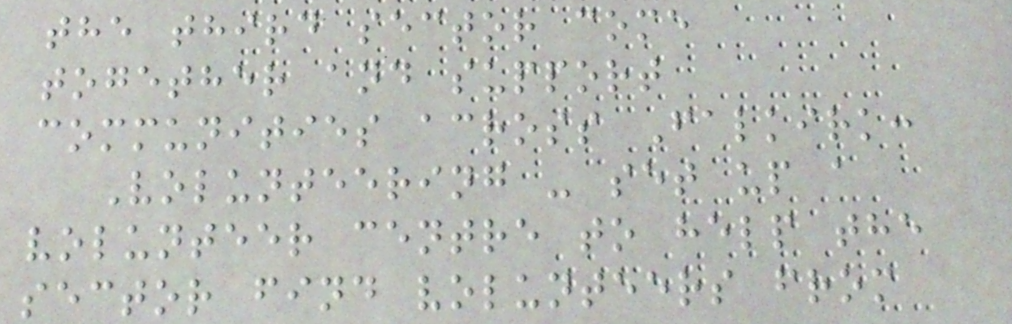the third sector come
together and support
communities across Falkirk:
Volunteering - set up a
volunteer centre to help the
sector find volunteers from
